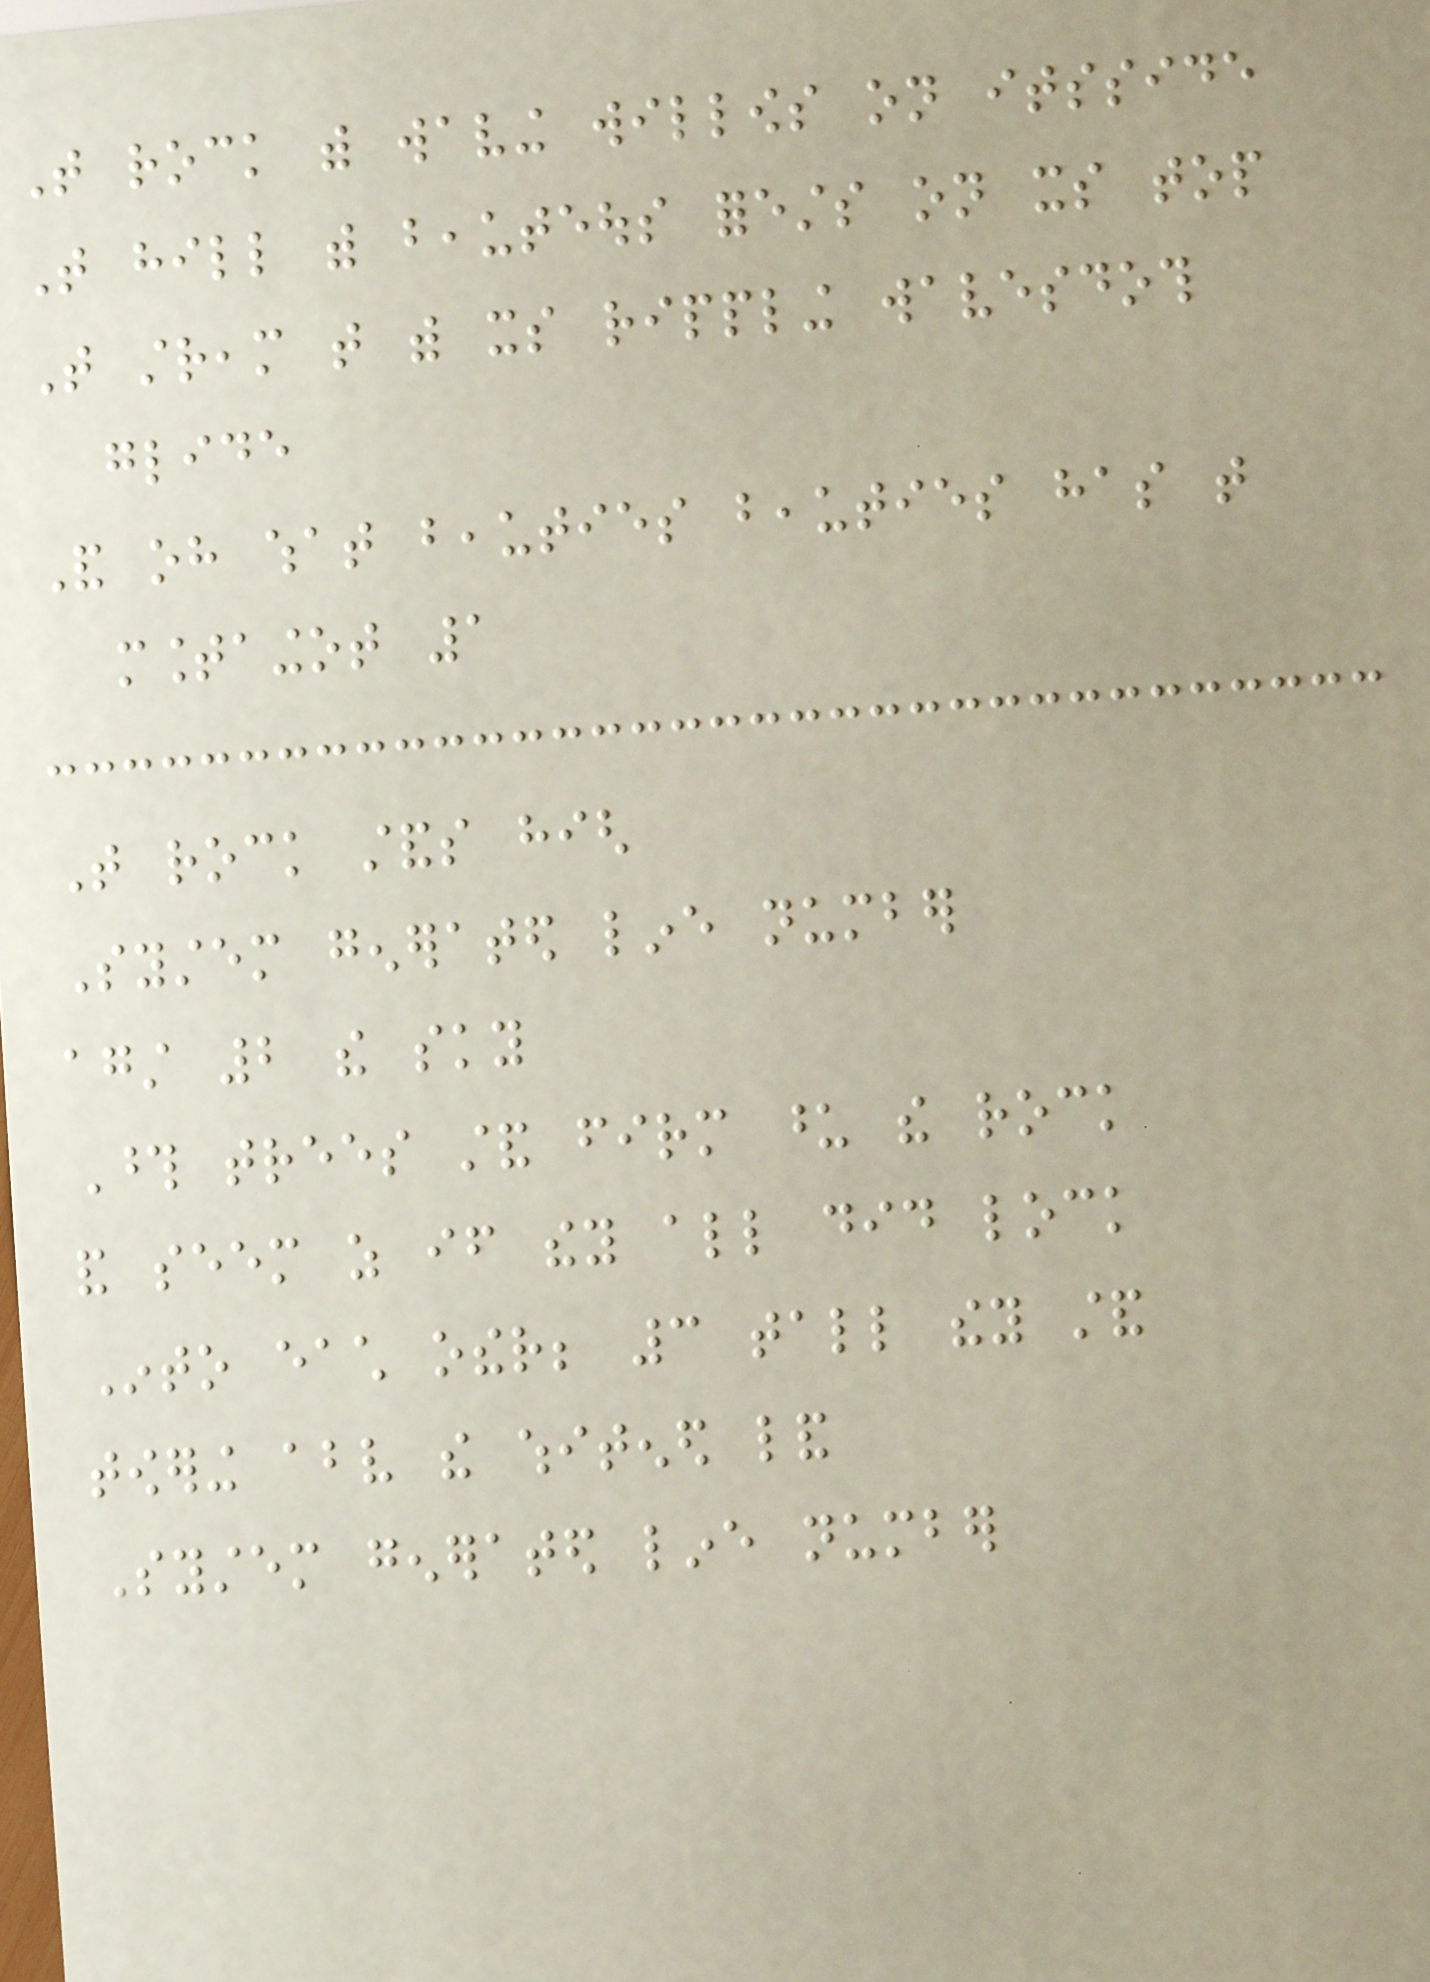That rock with waving willows on itsside
That hill with beauteous forests on its top
That stream that with its rippling wavesdoth
glide
And oh what beauties beauties has that
mountaingot 1
That rock stands high
System generated line number
against 2 the sky
Those trees stand firm upon the rock
and seem as if they all did lock
Into each other; 3 tall they stand
towering above the whitened land
System generated line number
